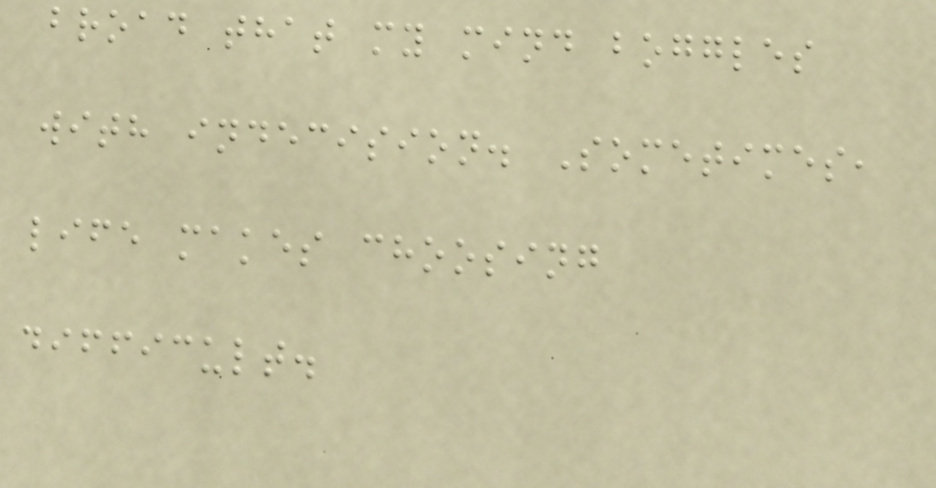broad that my mind boggles
with indecision. Sometimes,
life makes choosing
difficult.
